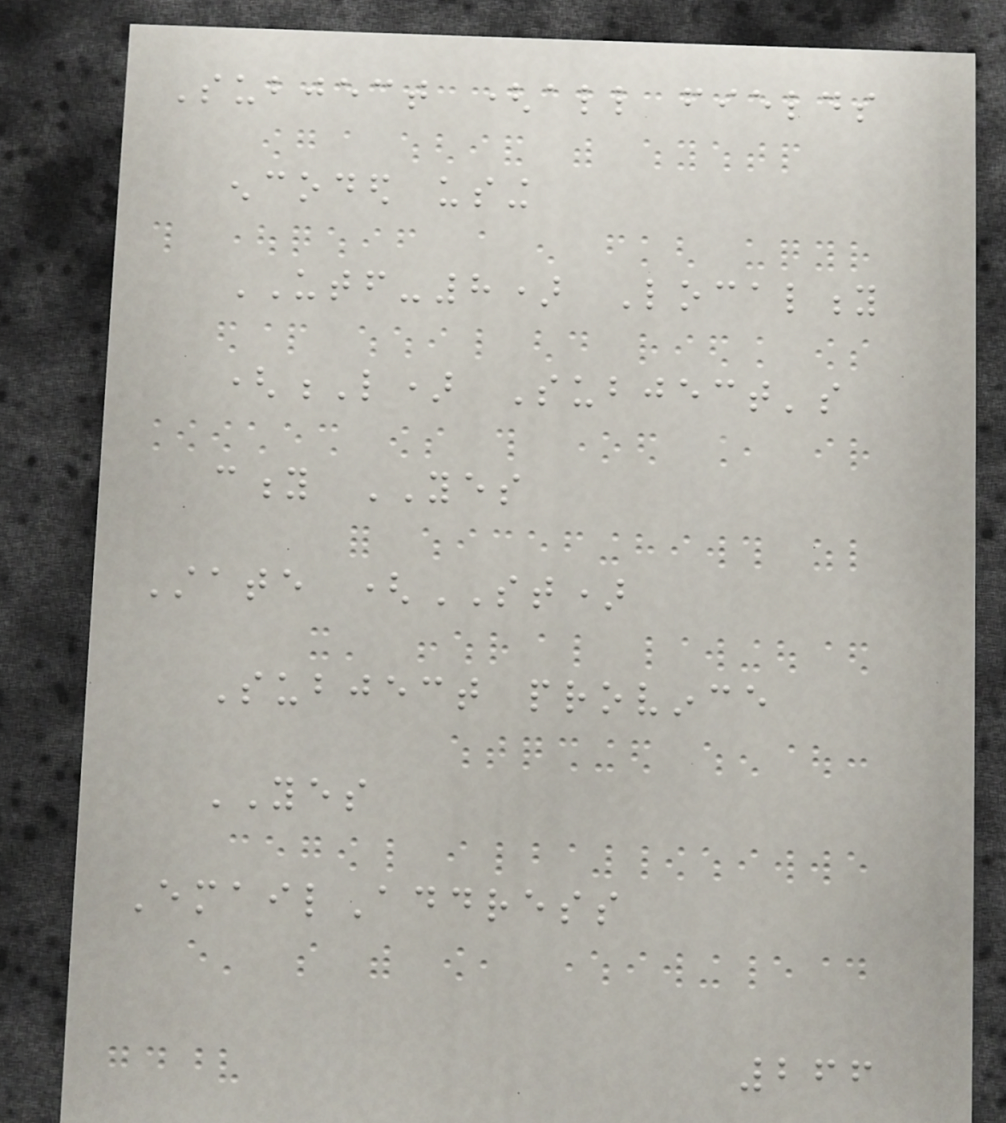Subject (all fields
encoded using
UTF-8) Locality
(L) Subject's
city YES
State (ST)
Subject province
YES
EmailAddress
266
